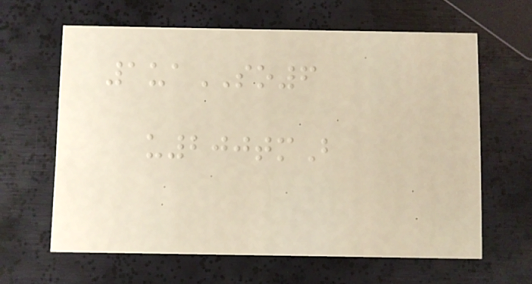1uaSO6
u200tmB
